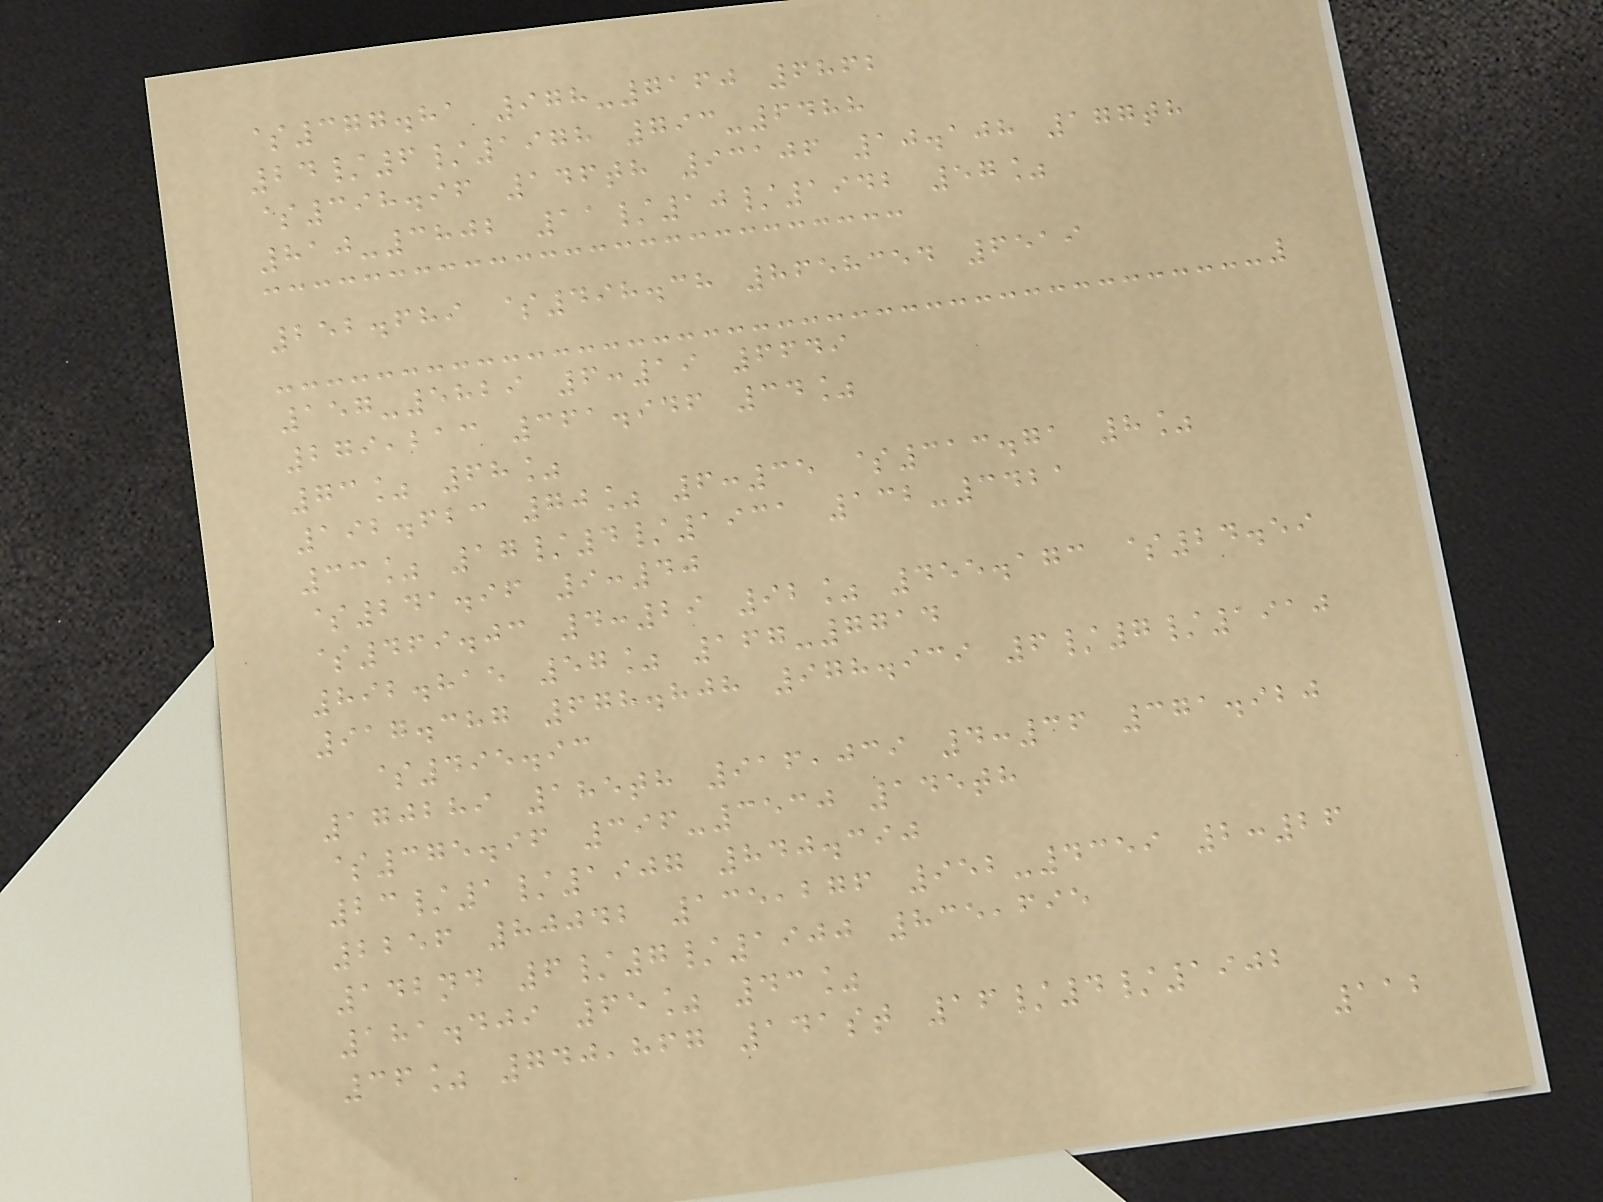$377.81 978-7160 6862
24/6/1978 793-6488
$398.96 146th 93106 10.108 177th
810-3802 11/10/1942 57%
252.689 $498.38 8658354 6519
157-5829 6:19 6649
279,213 361.946 34%
73% 68%
192.623 70% 6:35 $313.71 8%
33% 17/4/1931 132-3421
$241.96 9:40
$469.03 4:29 92% 455.173 $24.59
892.815 57% 167-7714
917.387 678.808 978.939 6/7/1910
$495.93
170289 185th 916,039 4:36 371.920
$375.96 396-3530 145th
23/1/1907 840.390
2256 80042 135,276 952-4359 2:26
142nd 6/7/1900 835,695
181.409 65% 43%
36% 740,867 141st 16/4/1902
112
